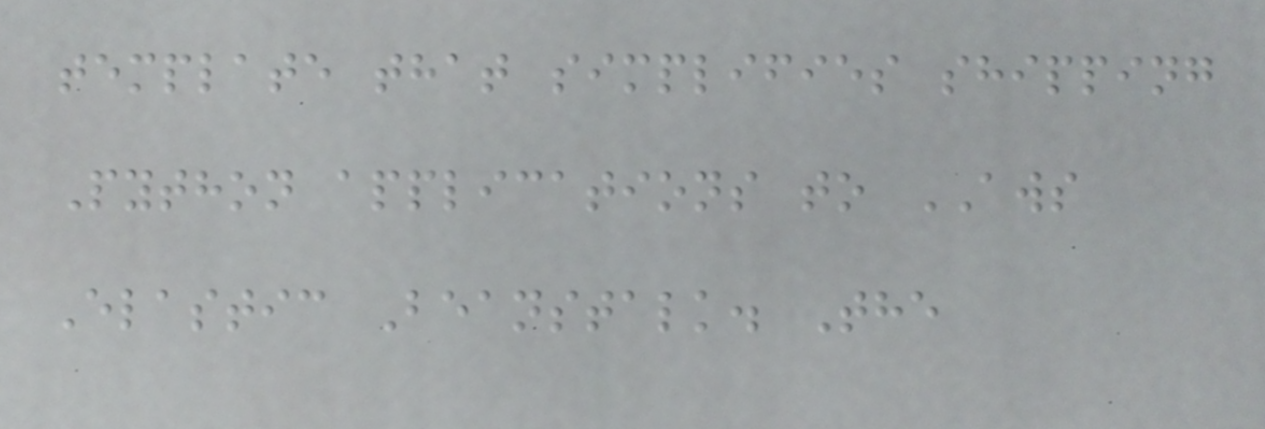template that simplifies shipping
Python applications to AWS
Elastic Beanstalk. The
